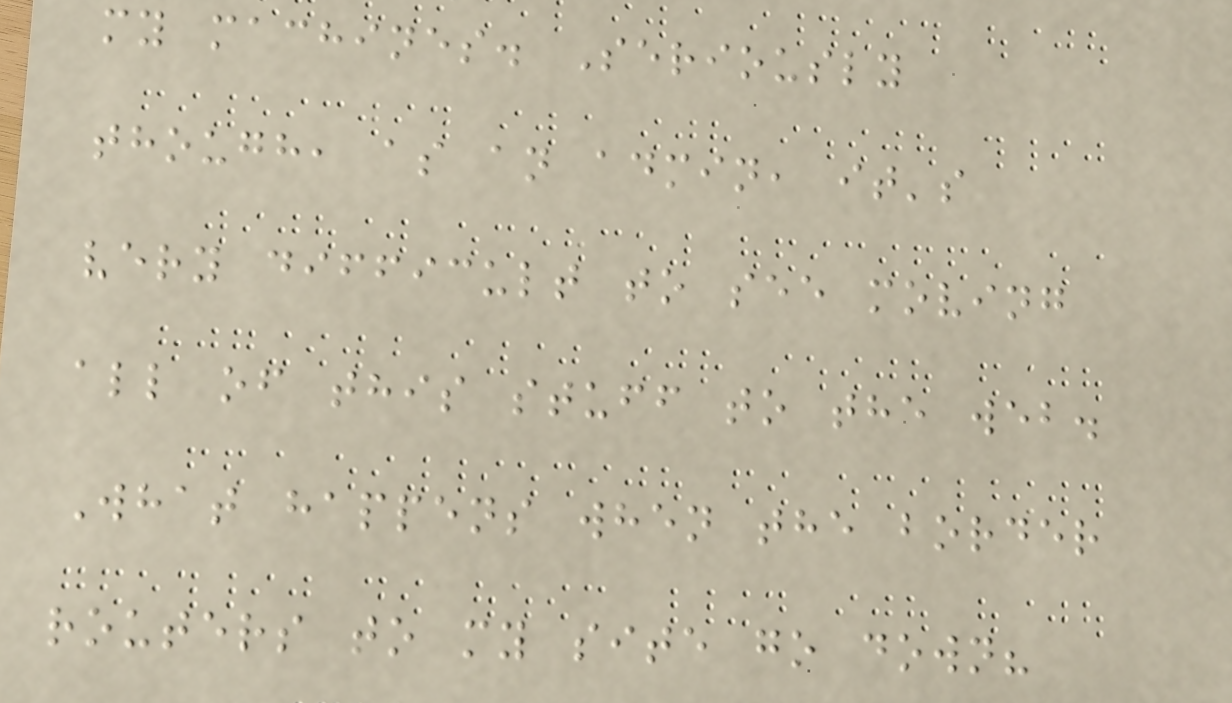my machines. Seriously
though, as an admin, it's
very difficult to see moving
all of this stuff to the web.
What happens when the border
routers to my site go down?
